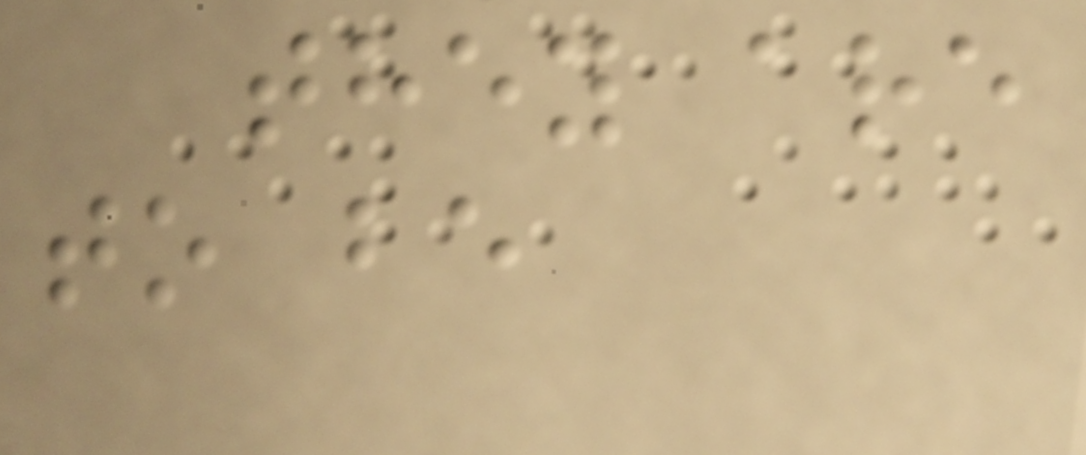they are
to be
